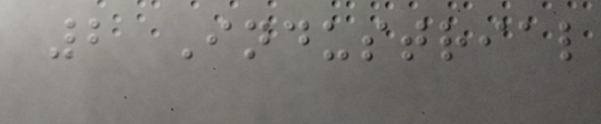2 Industrial
